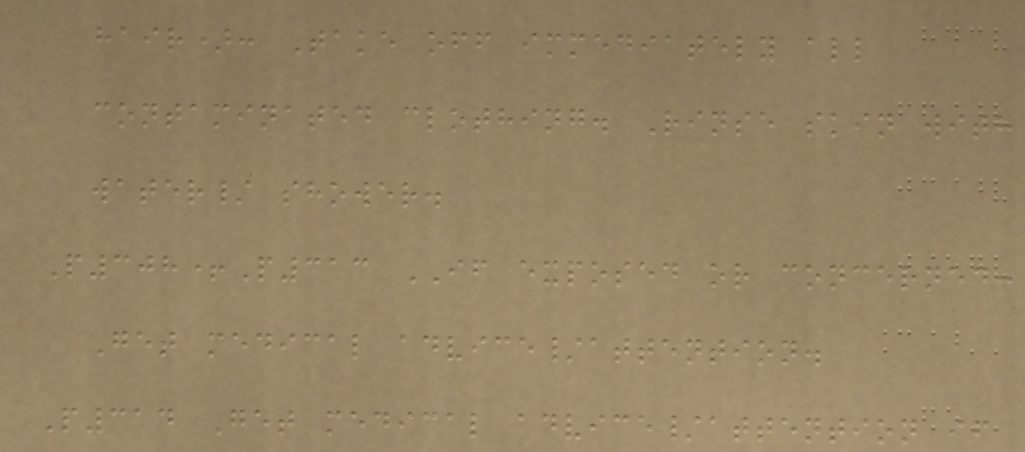hair): Take off immediately all
contaminated clothing. Rinse skin with
water/ shower.
P308+P313 IF exposed or concerned:
Get medical advice/attention.
P314 Get medical advice/attention if
